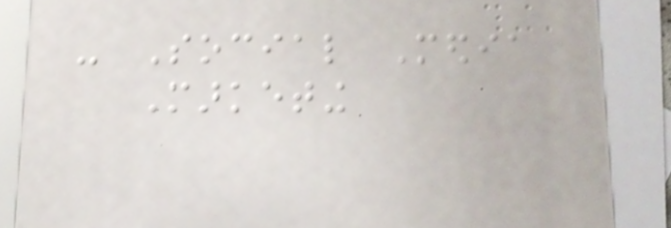- Social Media
Marketing
